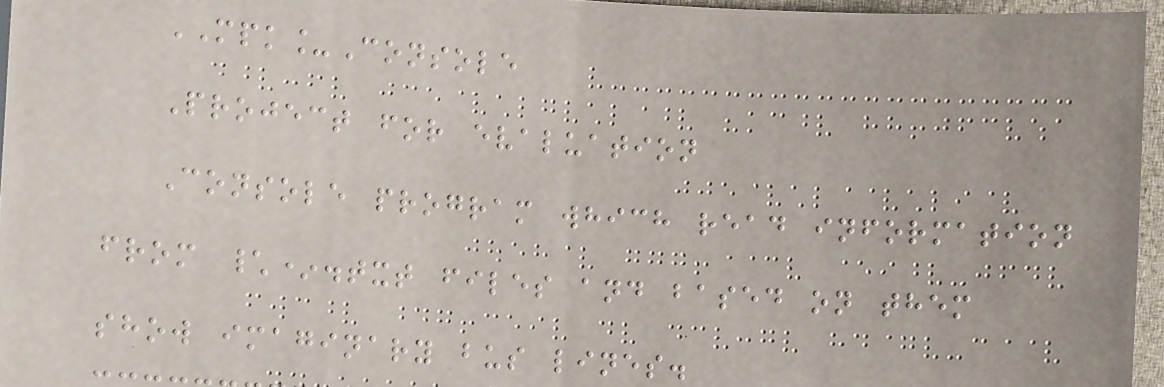MPK_Console
Project for evaluation
Console program which read information
from \*.txt files and based on them
show imaginary bus lines.
